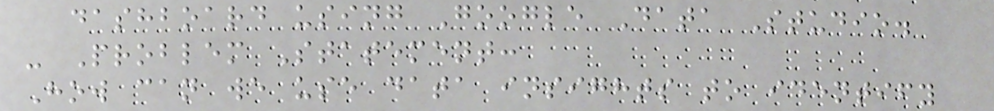dashboard using Google Data Studio.
- Problem Statement:
How can we use data insights to identify
